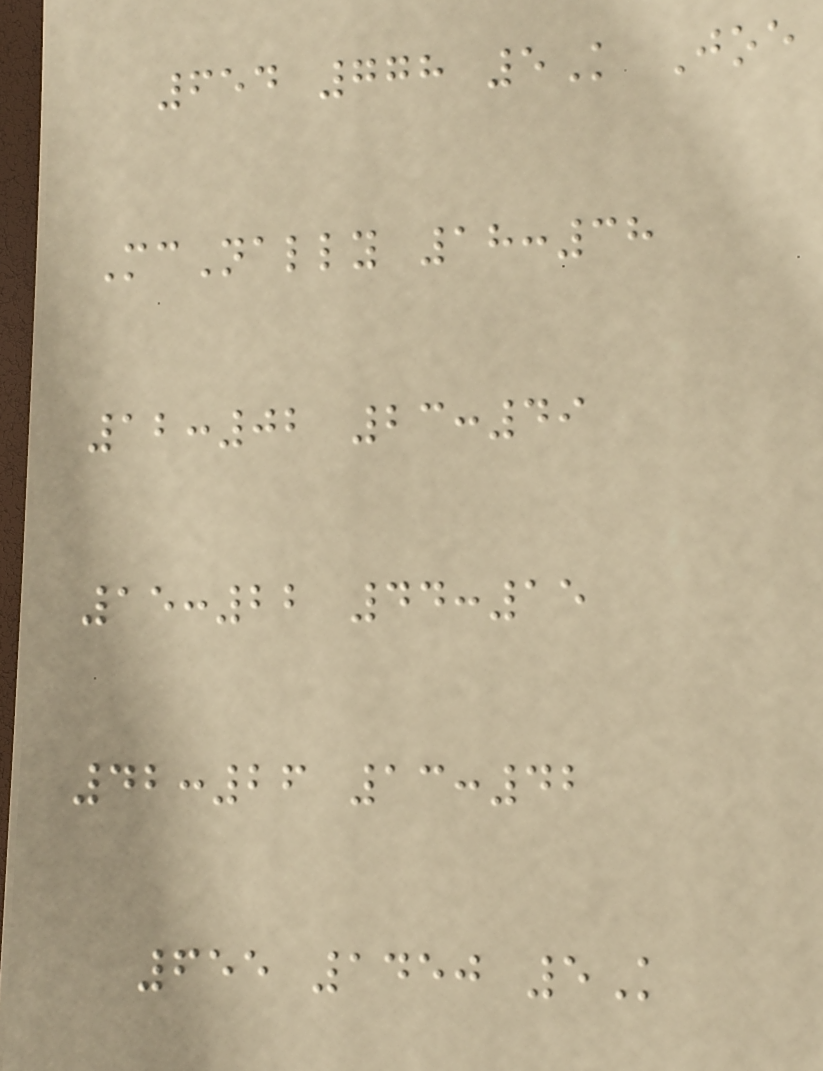654 778 5K Joe
McNally 18:38
12:02 23:49
15:22 44:15
42:26 13:42
655 1450 5K
